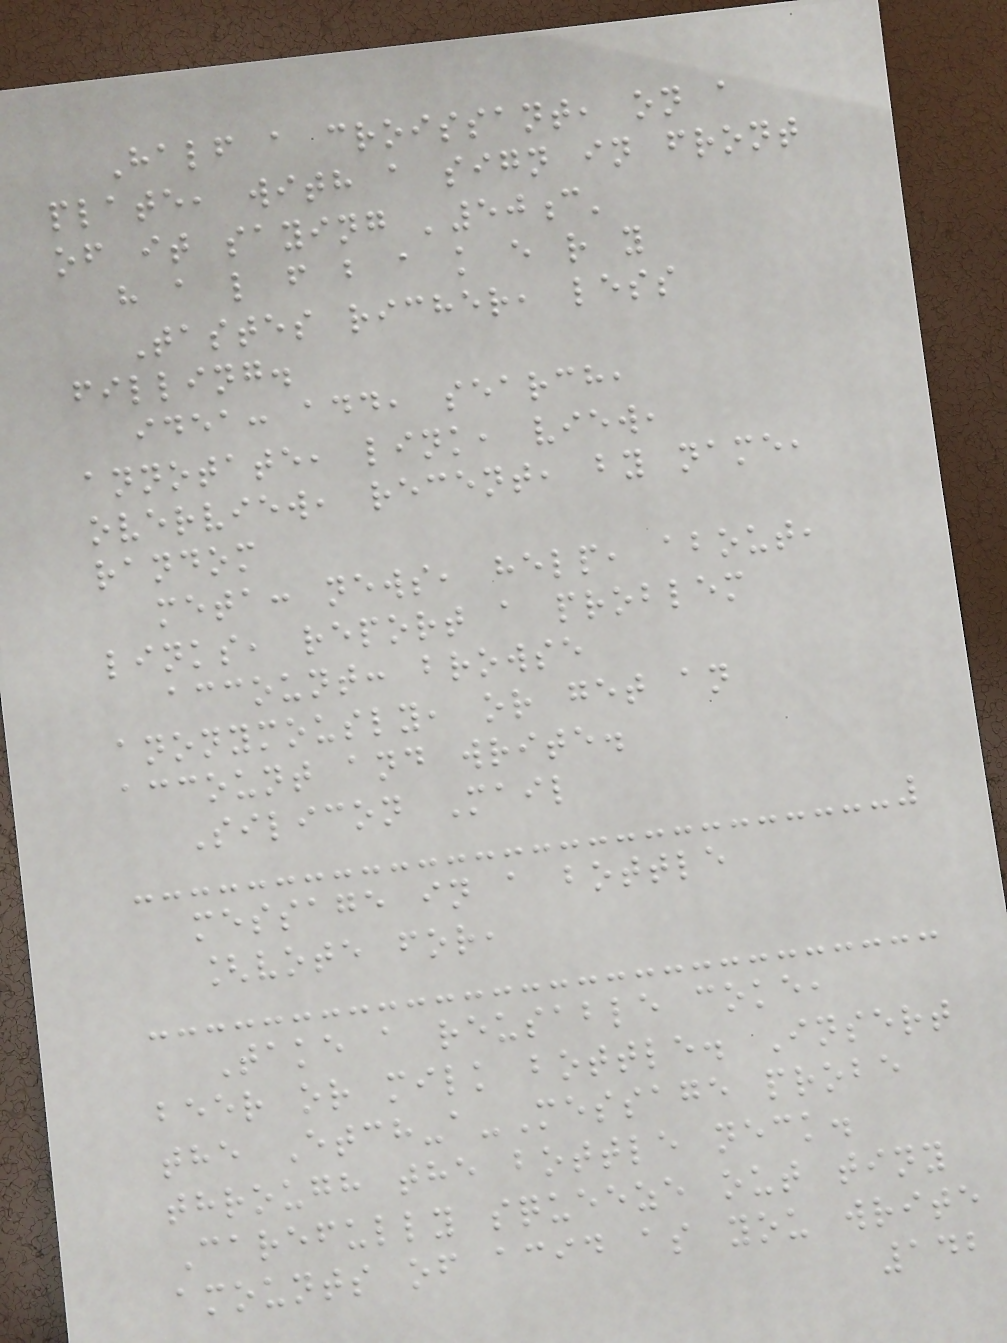Half a croissant, on a
plate, with a sign in front
of it saying '50c'
h a l f b a k e r y
Tastes richer, less
filling.
idea: add, search,
annotate, link, view,
overview, recent, by name,
random
meta: news, help, about,
links, report a problem
account: browse
anonymously, or get an
account and write.
Silicon Mail
message in a bottle
[vote for,
Take a reusable coke,
beer or milk bottle. Insert
the Etch-a-Message probe
through the bottle neck.
Carefully squeeze out tiny
amounts of acid as you write
142
